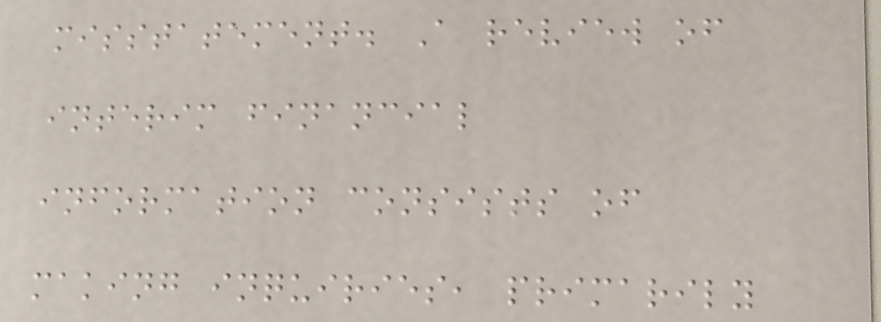misstatement. A review of
interim financial
information consists of
making inquiries, primarily
